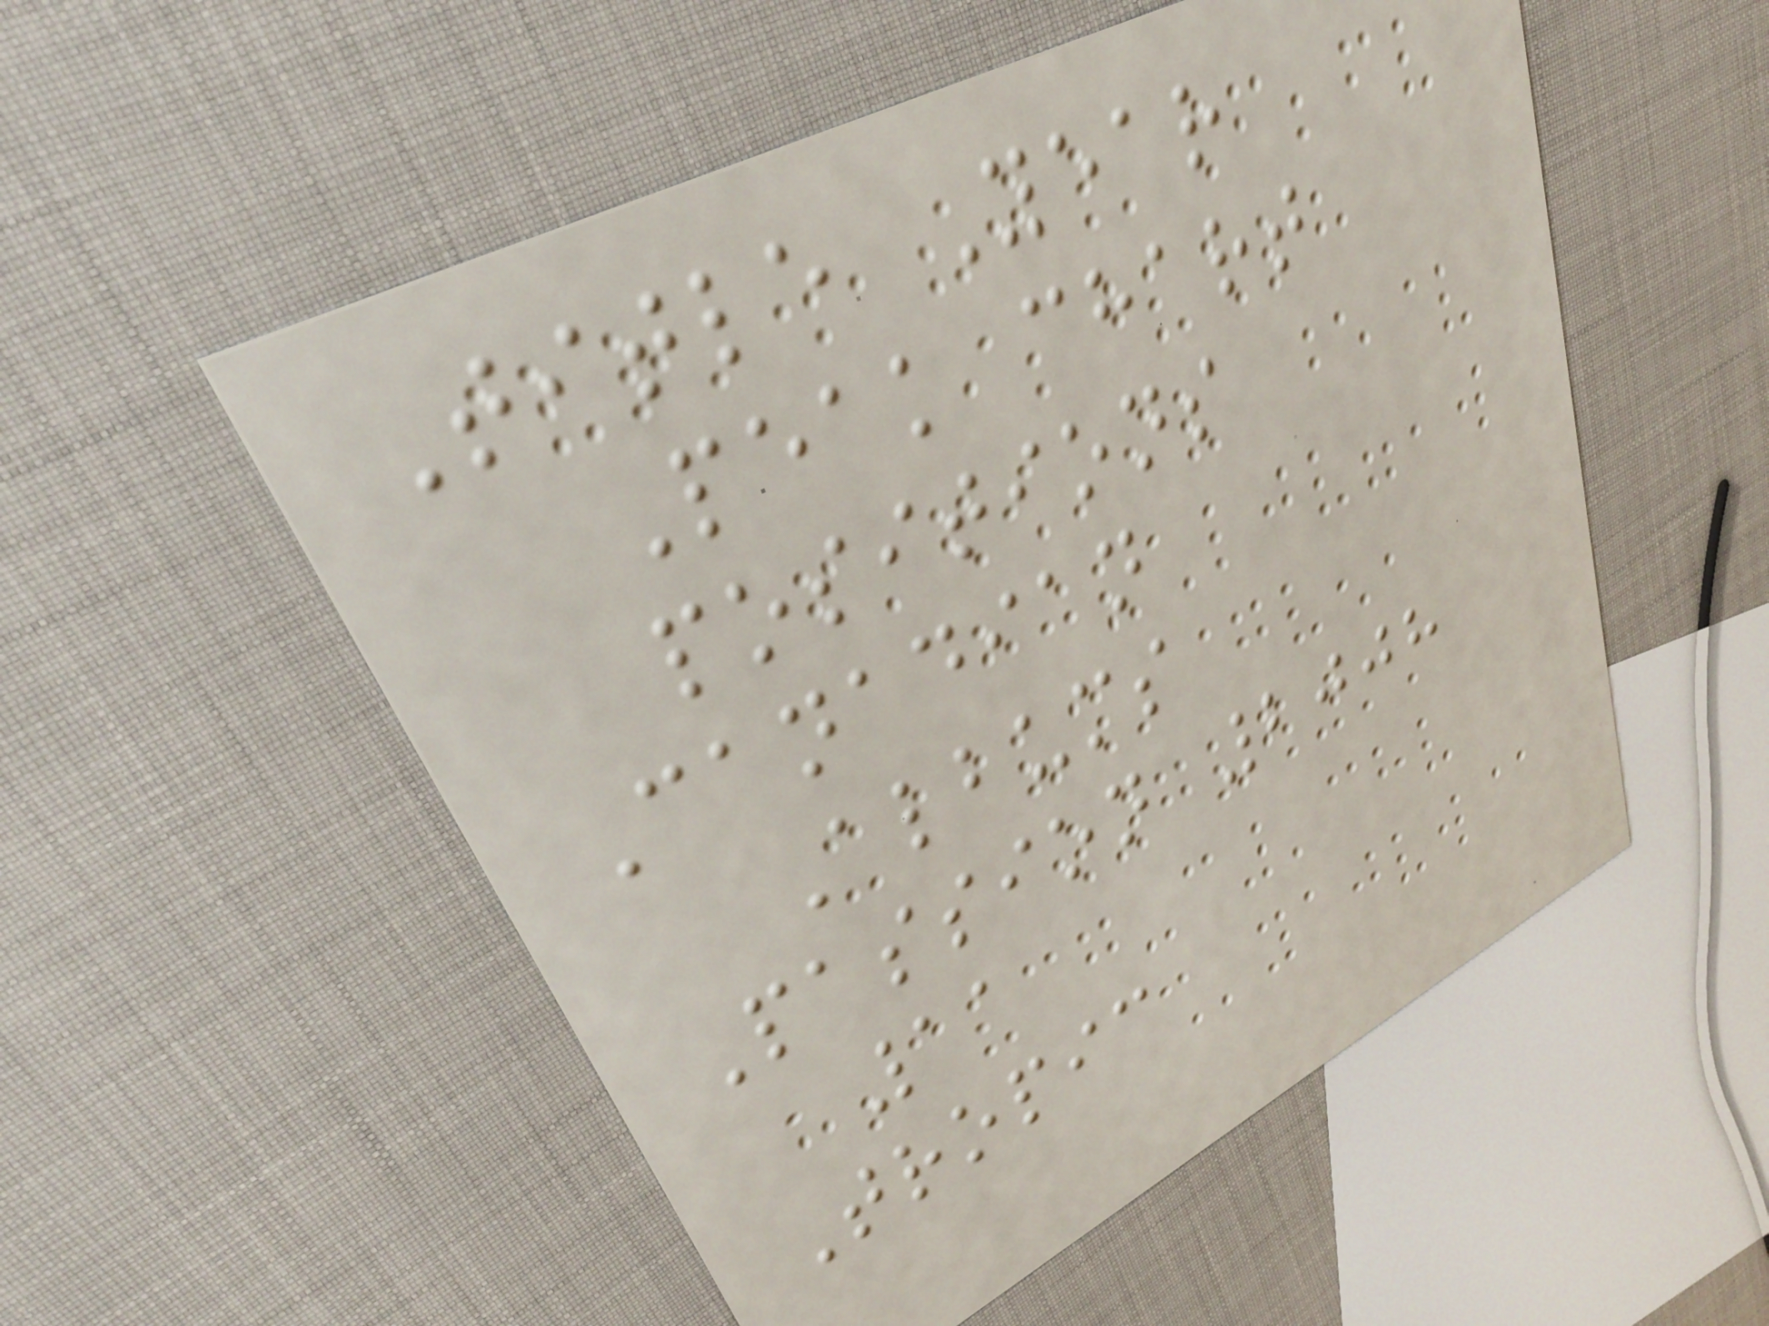Title Year
Peak chart
positions
Canadian
Albums
Passion 2008
11
Tropic
